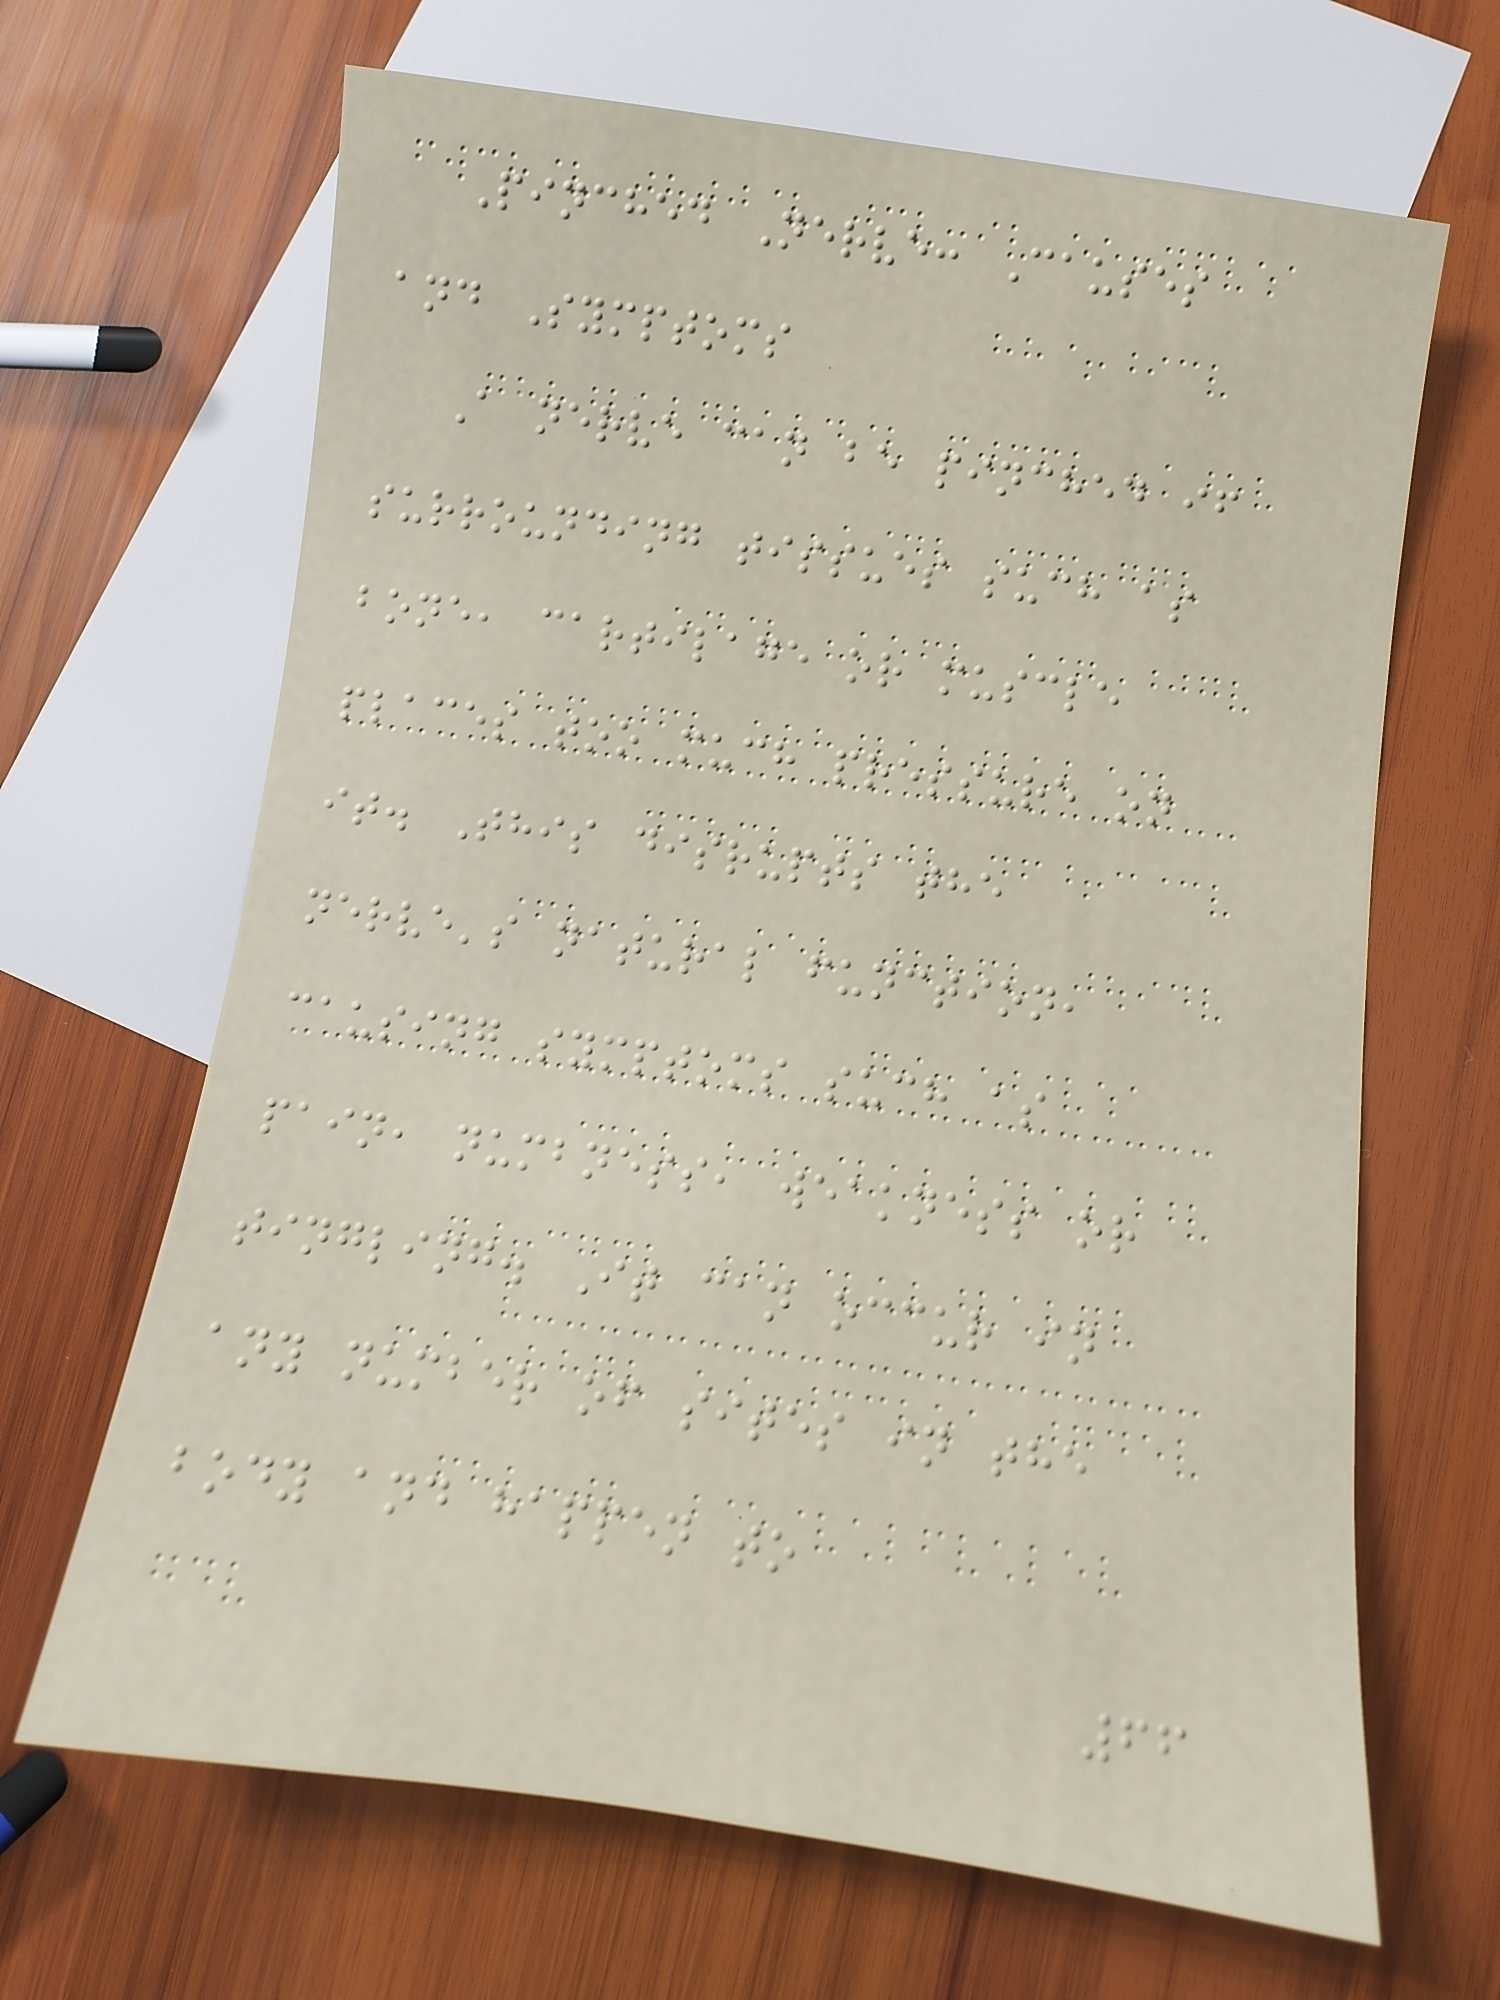Pinched Nerve: Causes
and Symptoms
A nerve can be pinched if
surrounding tissues such as
bone, cartilage or muscle
places too much pressure on
it. This disrupts the
nerve's natural function,
causing symptoms such as
pain, numbness, weakness or
tingling. It can occur in
any number of sites in the
body and happen to
66
